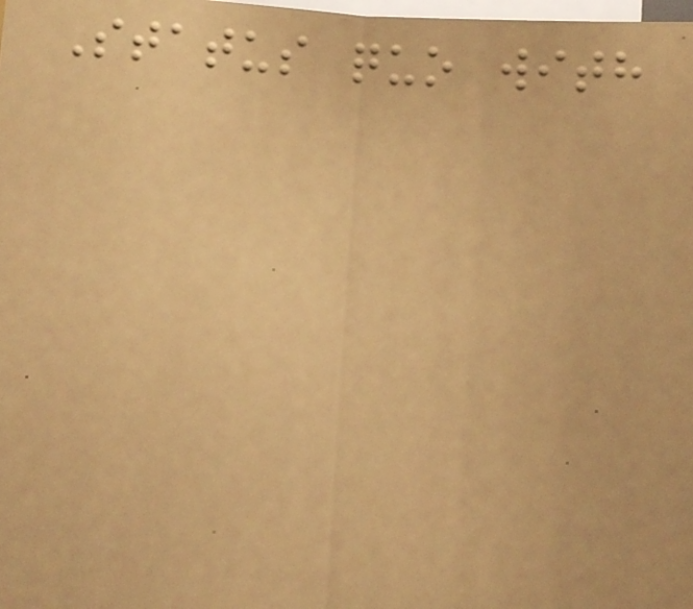Status quo with
